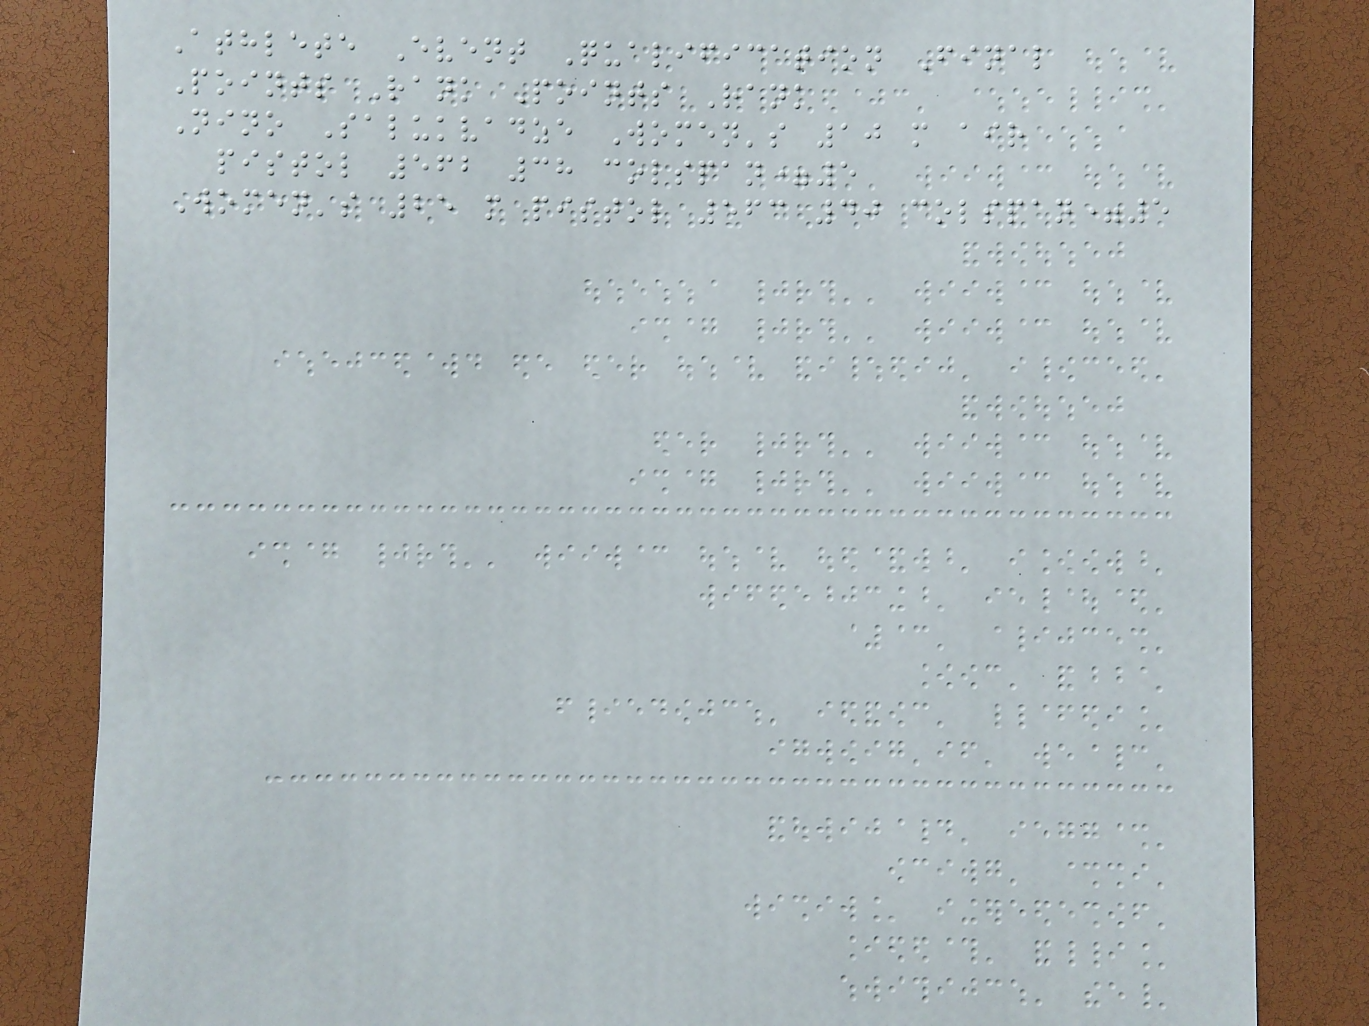Athlete Event Qualification Final
Points Rank Points Rank
Nino Salukvadze Women's 10 m air
pistol 562 38 colspan=5
Women's 25 m pistol 563 40 colspan=5
